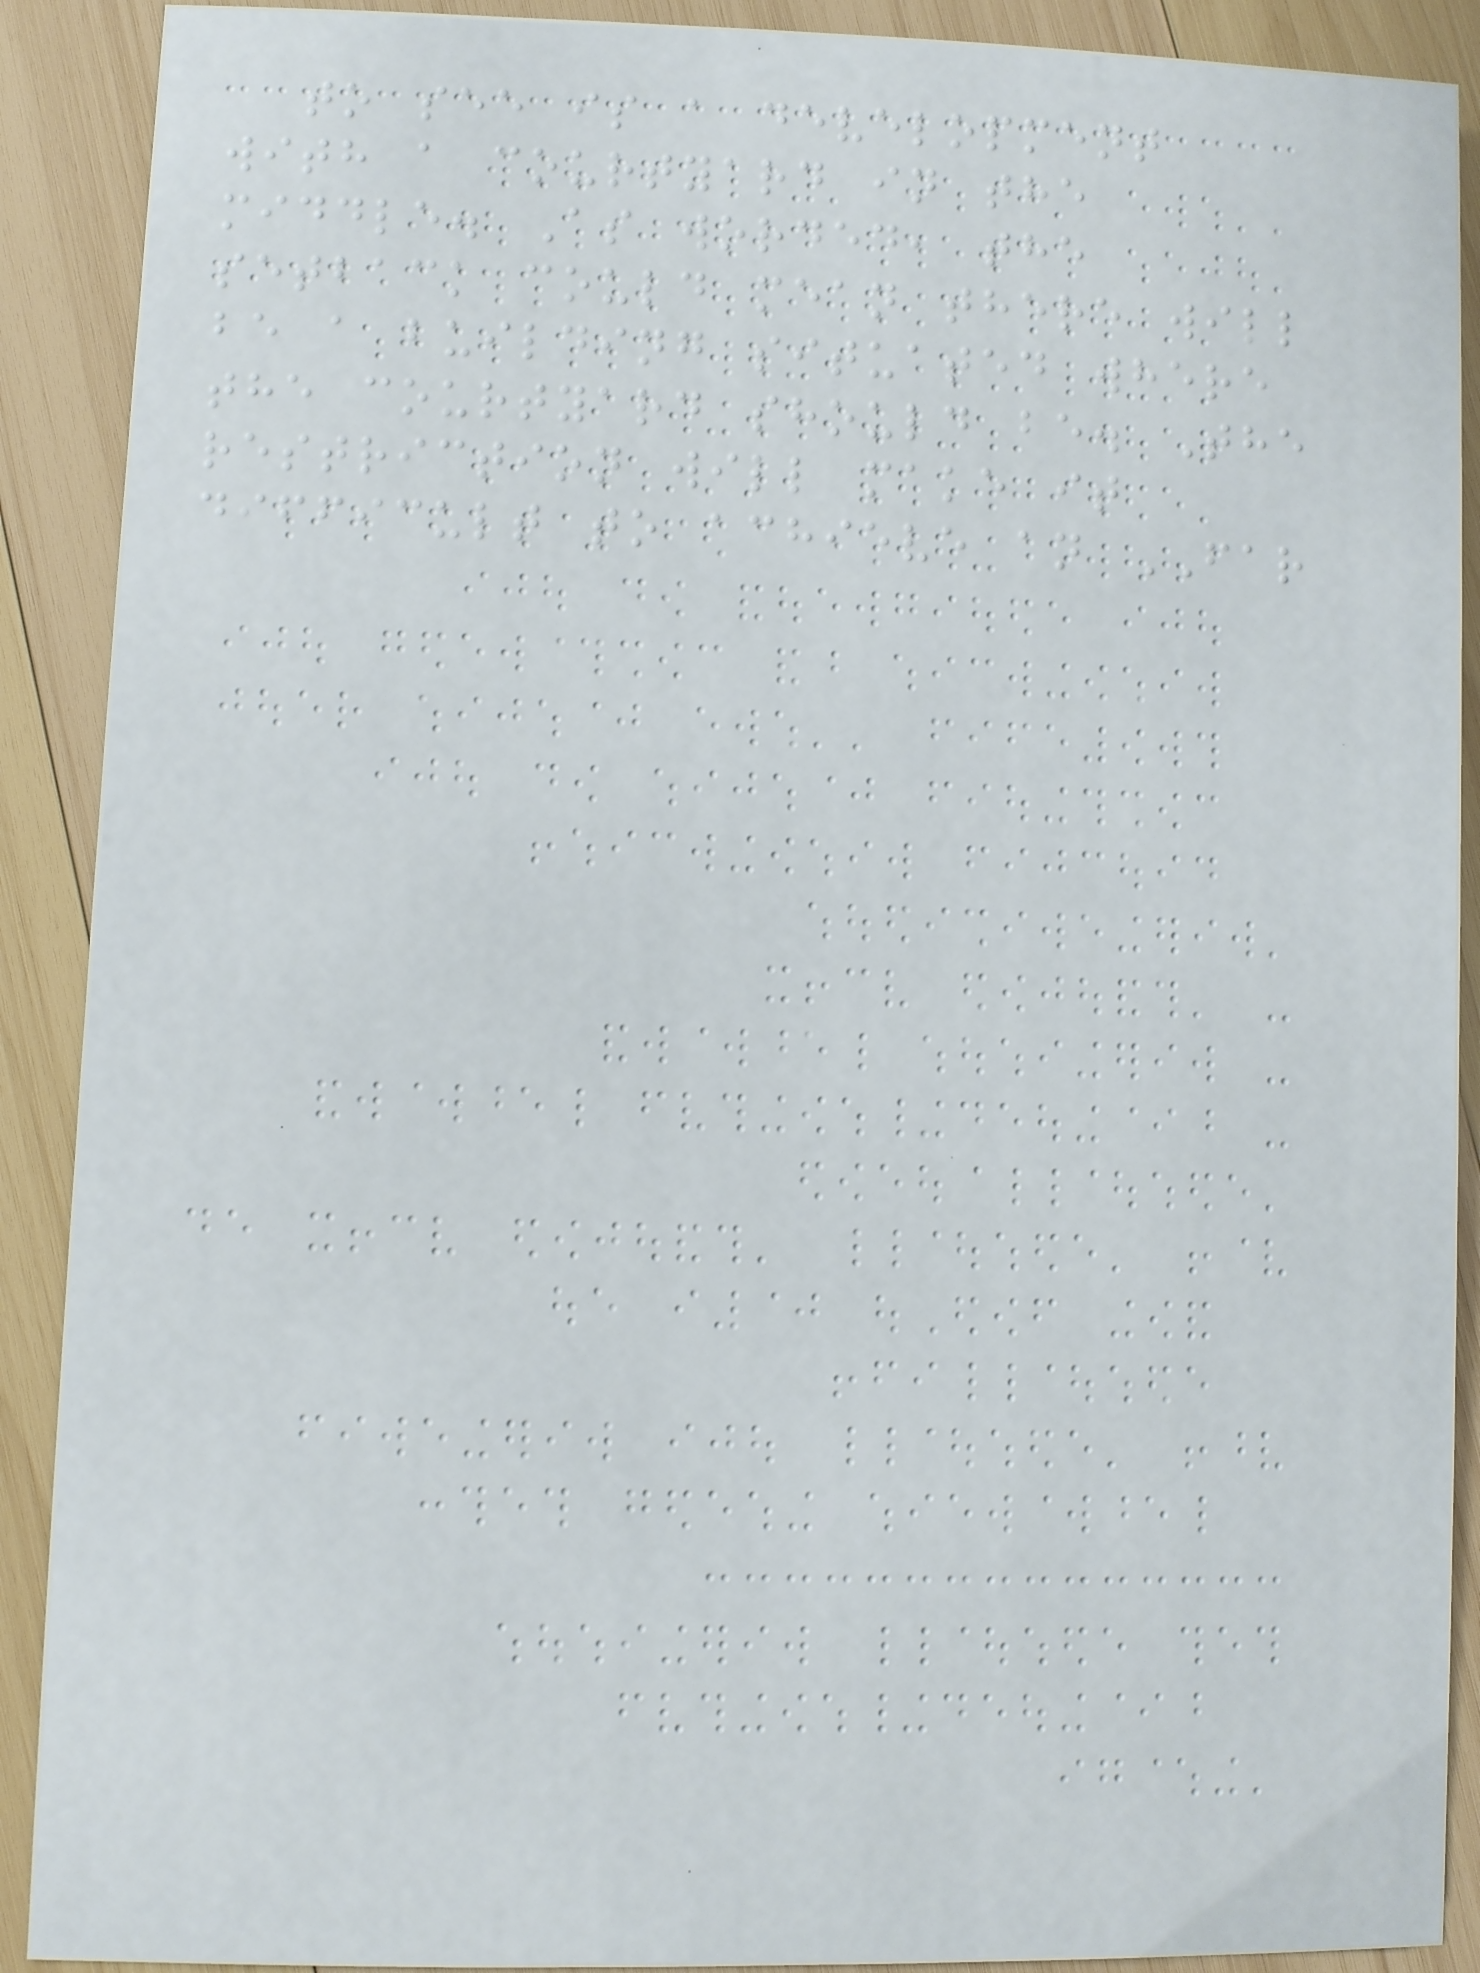to see is a development
with a courtyard in the
middle. As worded, the
setback could mean there will
be a building situated where
the courtyard should be. The
restriction will make it
difficult to achieve an FAR
